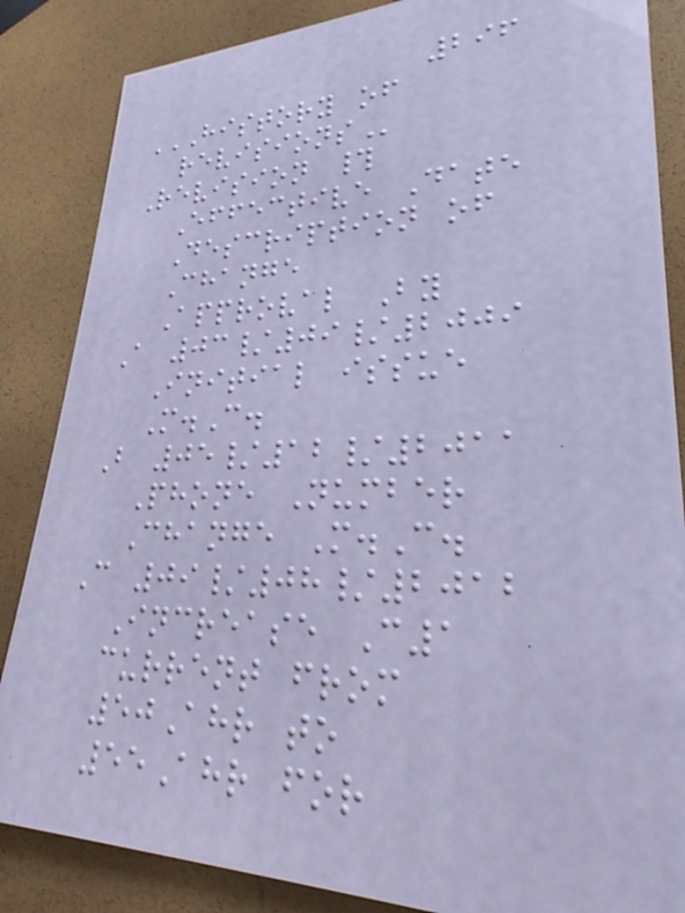296
HISTORY OF
REVISIONS
Revision #
Effective Date
Description of
Change
Approval By
A 03/09/2009
Initial issue
M.C.
B 05/12/2011
Phone Number
Change M.C.
C 09/08/2012
Increase C1
current from
50Ahr to
55Ahr for
